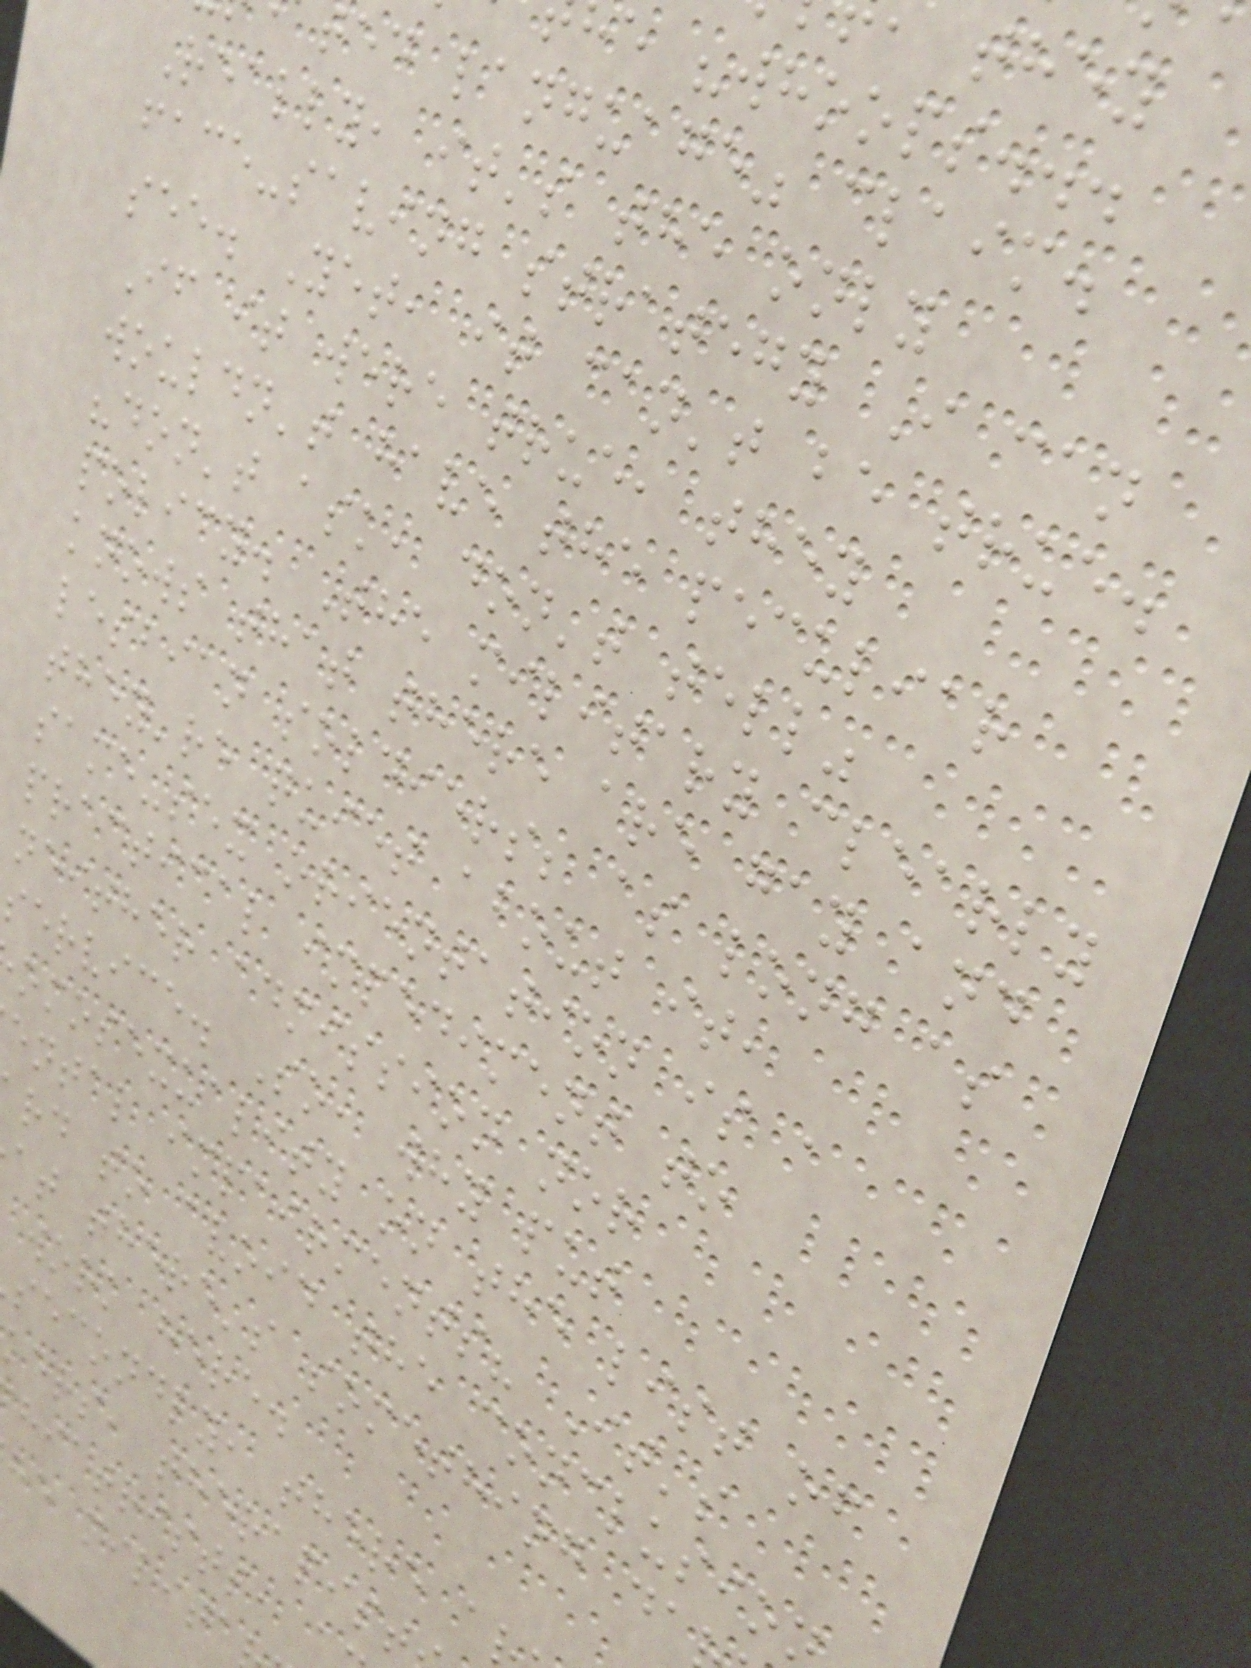e "whoops...
ted language" claim.
Really, it's the only
face-saving strategy I can
see. Yet, it can't be true.
If it were true, they
wouldn't have the peculiar
"don't ask, don't tell"
policy. The military clearly
knows that there are gay and
lesbian soldiers; as long as
they're quiet about it,
same-sex orientation is a
practical impediment to
neither admission nor
service. So, why put
omosexuality on the list of
ental impairments? It's
rd to avoid the conclusio
at there's something da
work here.
secondly, there a
kers, therapist
hiatrists,
he milita
